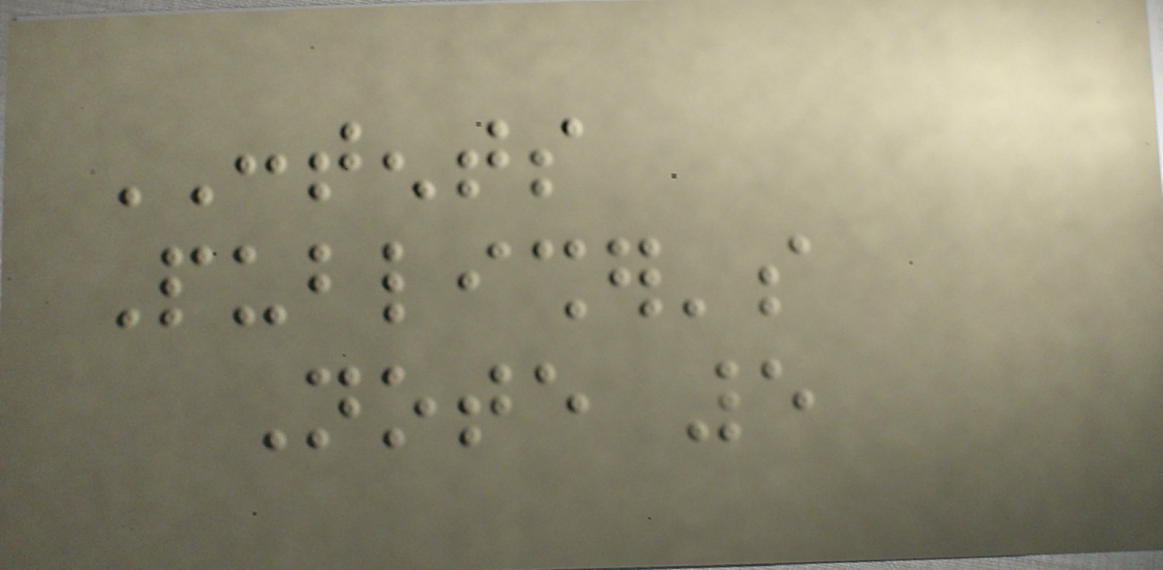CONTENTS
Publisher's
Note 5
